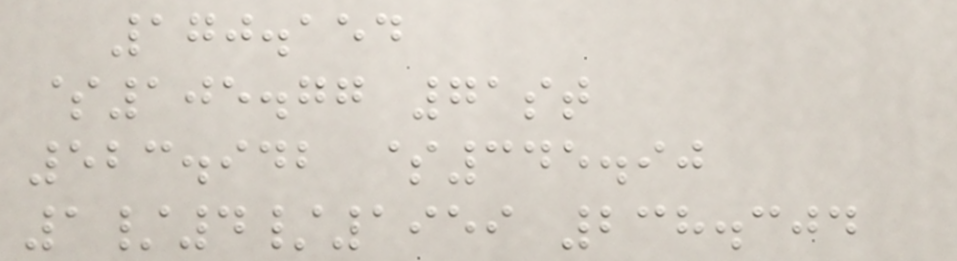170.154
$105.77 71st
523.942 $345.90
1/4/1959 238.304
